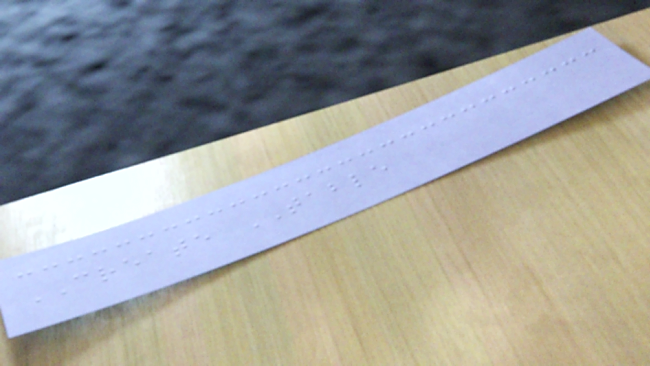CREATE TABLE
